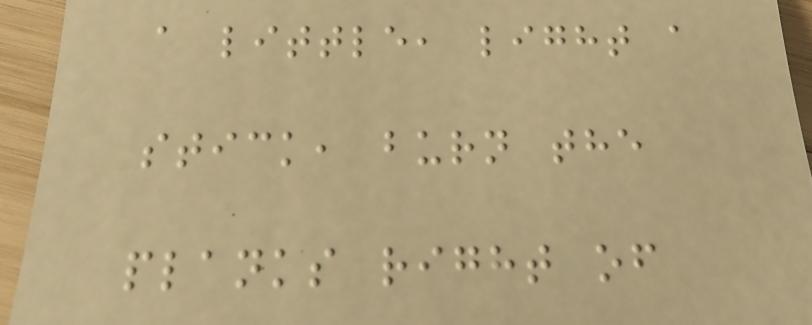a little, light a
stick, burn the
planks right of
